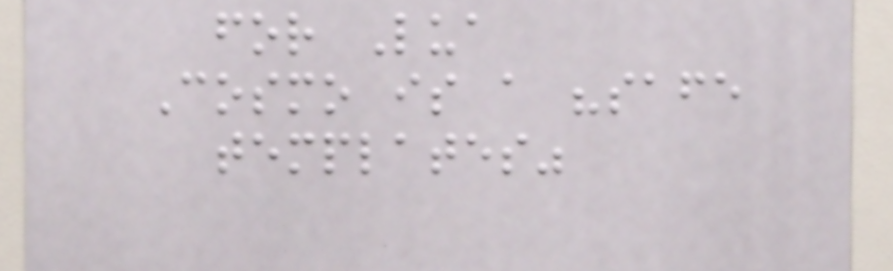for Lua
Cosmo is a "safe
templates"
